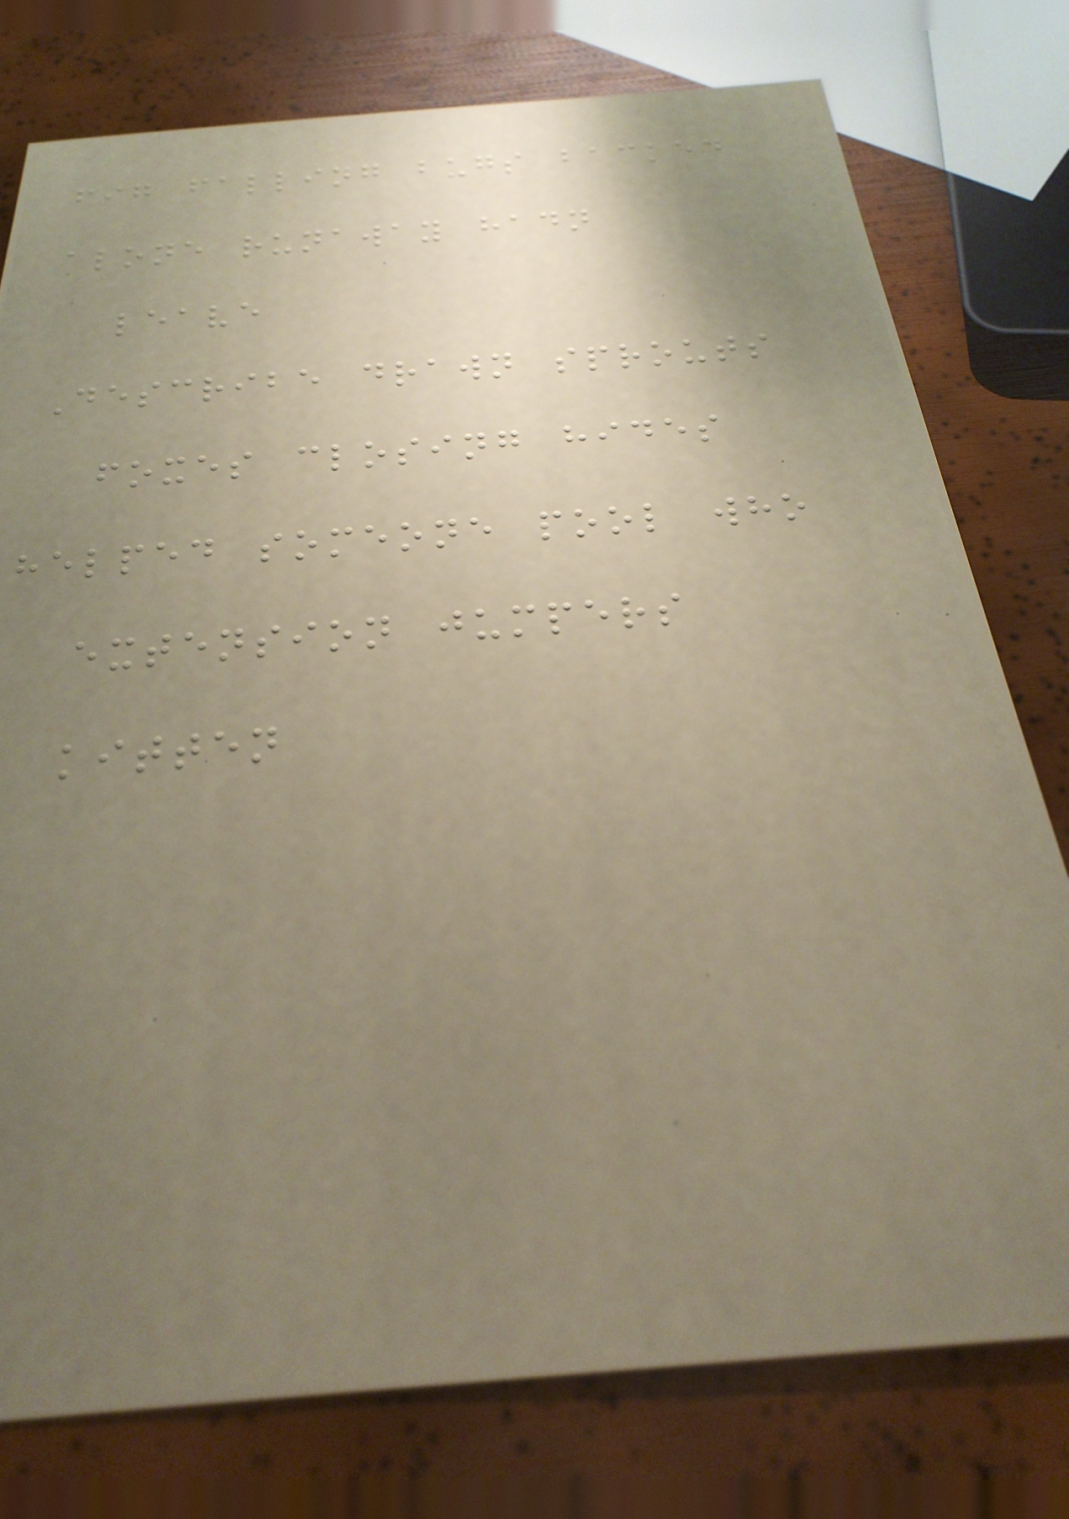fig falling bugs backed
alone runaway hadn
leave
Describe drawn sprouts
foxes closing hides
helped someone pool who
extension jumpers
kitten
